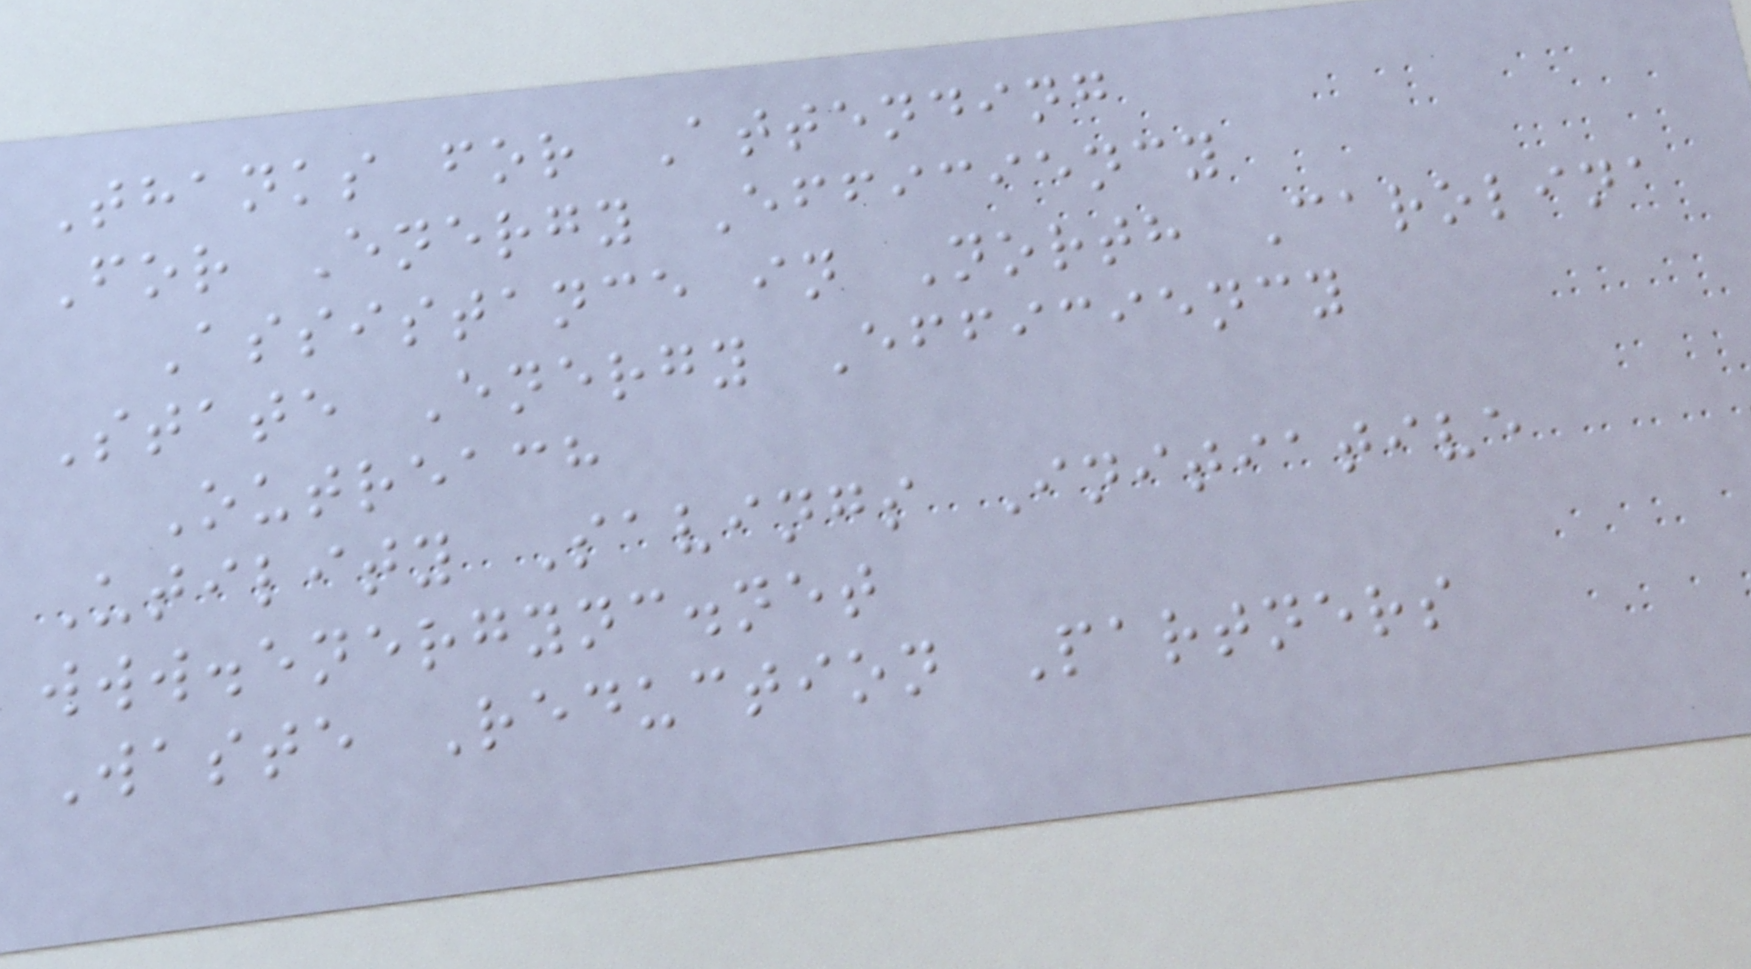Thanks for Attending
For Energy Efficiency
Assistance in North Carolina
State Energy Efficiency
Outreach
Utility Savings Initiative
www.energync.net
Waste Reduction Partners
